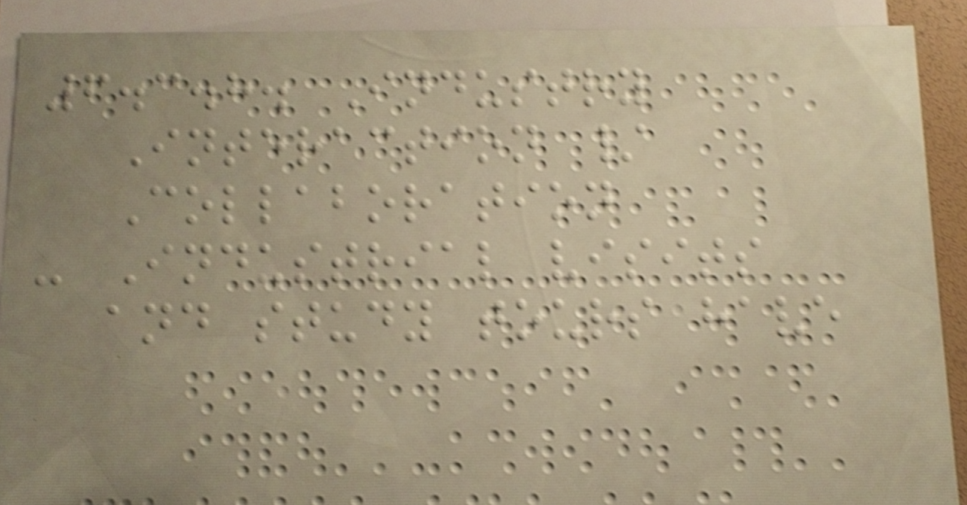6.3.8. Industry
Interaction /
Collaboration
- Industrial visits
and study tours have
